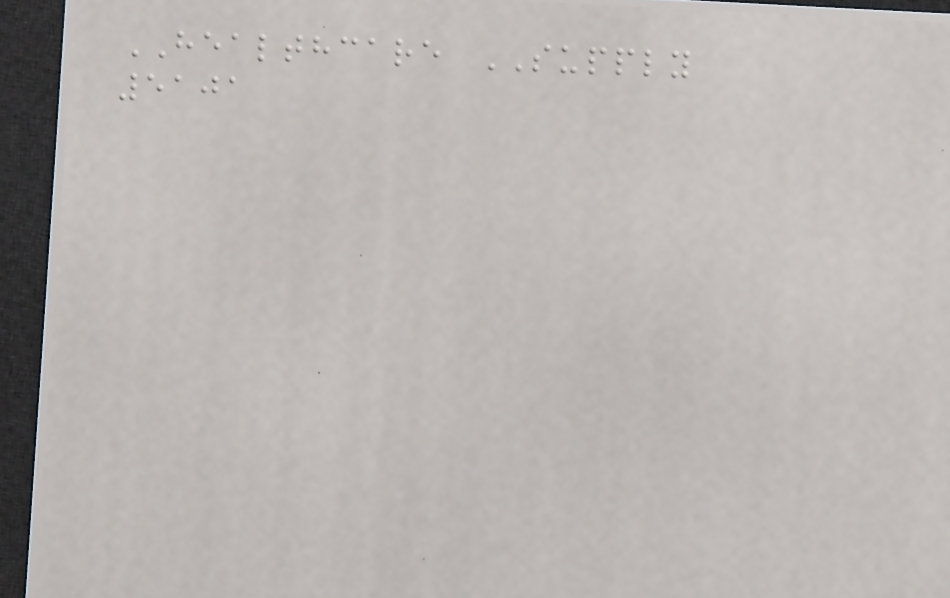HEALTHCARE SUPPLY
5101
